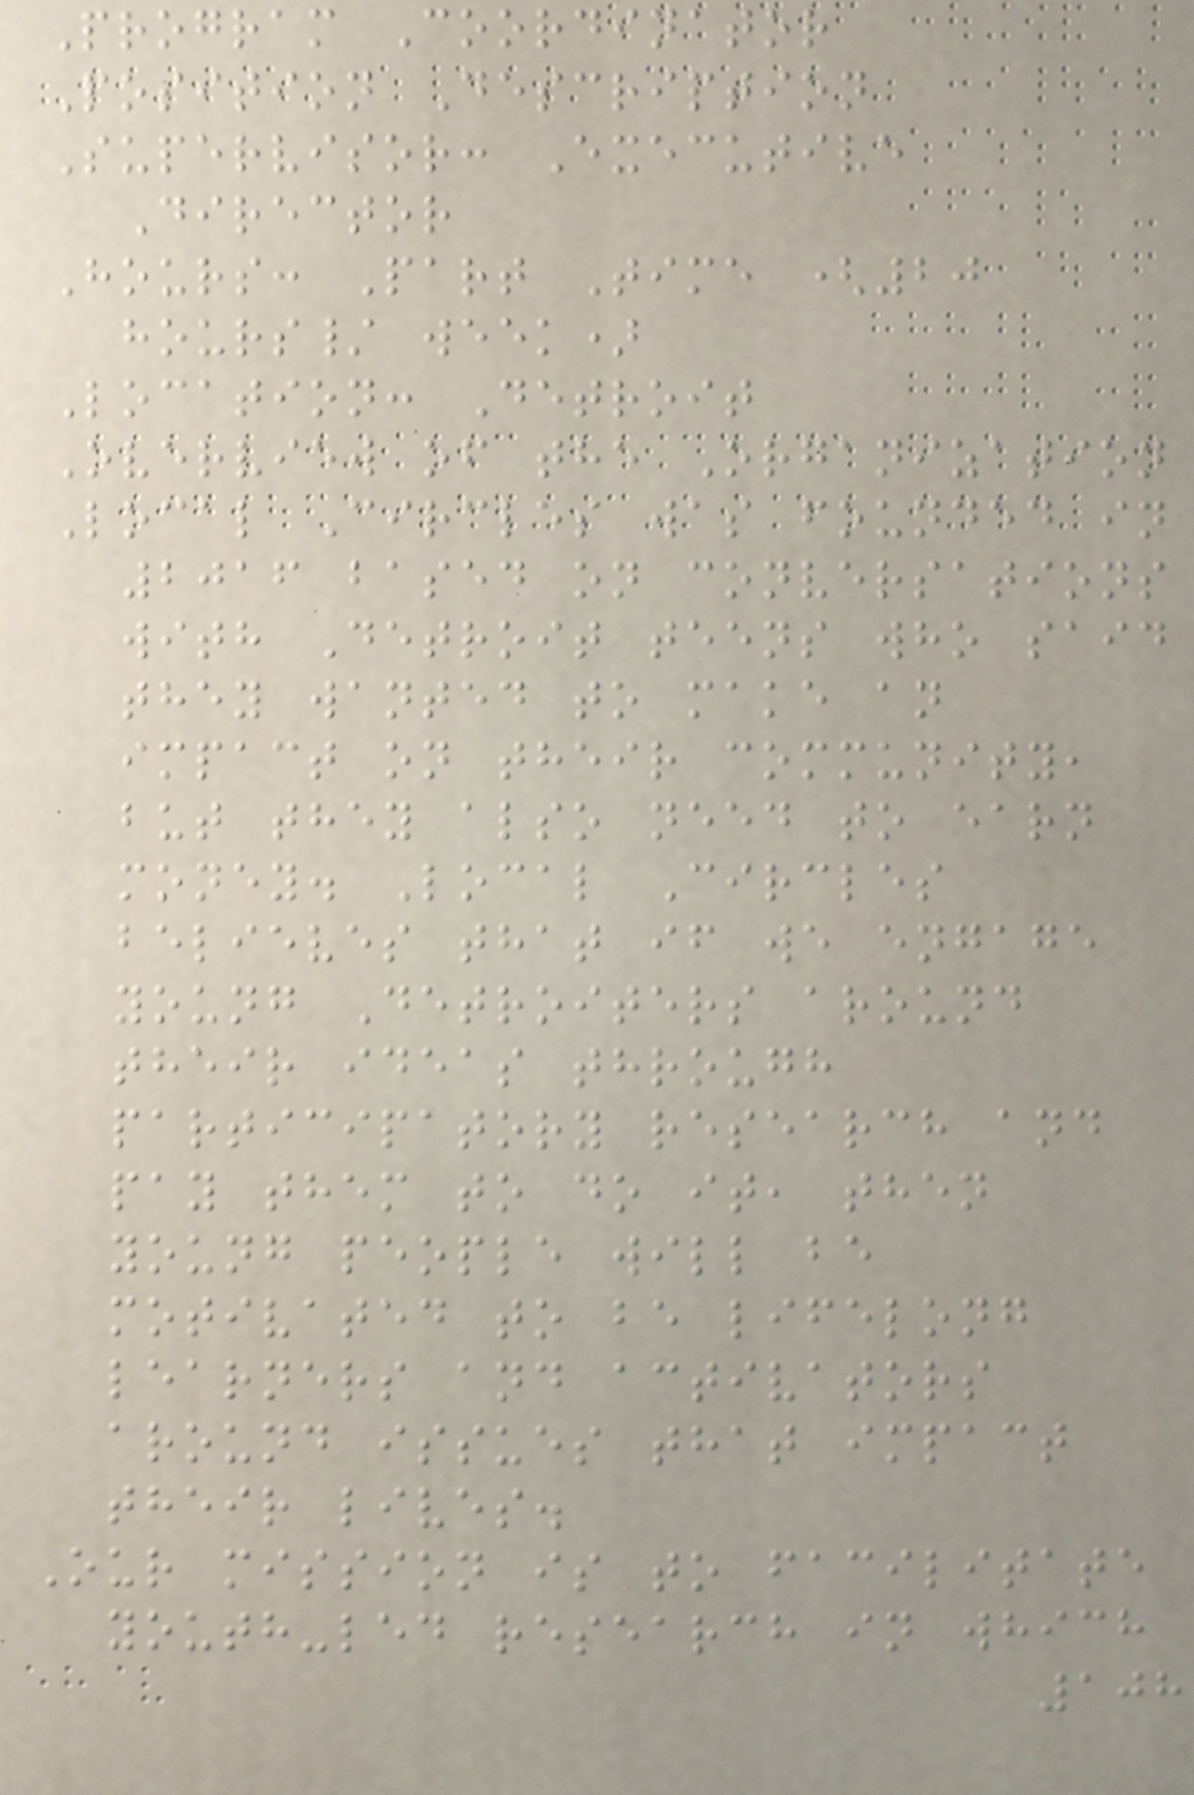Program Coordinator
Position Description
Supervisor: Executive
Director
Hours: Part Time (20
hours/ week)
Location: Detroit
Overview of the Organization
Local Circles was founded in
2016 based on conversations
with Detroit teens who said
they wanted to make an
impact on their community,
but they also need to earn
money. Local Circles
believes that if we engage
young Detroiters around
their ideas through
participatory research and
pay them to do it, then
young people will be
motivated to be lifelong
learners and activators
around issues that impact
their lives.
Our mission is to facilitate
youth-led research in which
108
